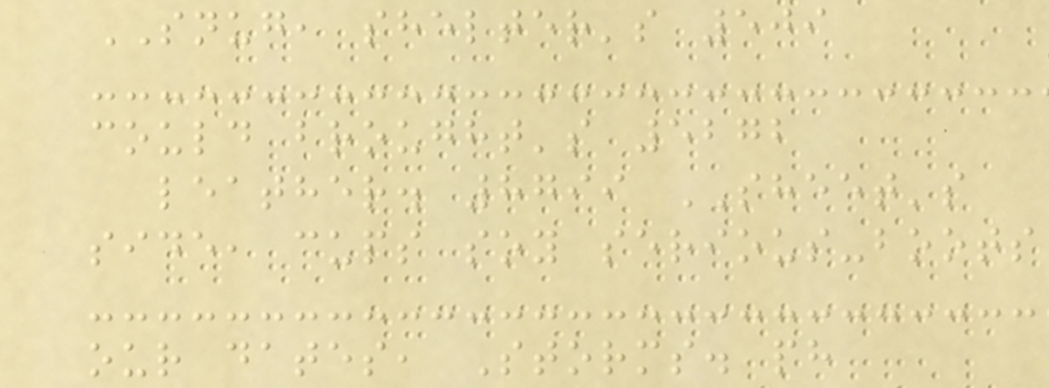SNUG, shelter's 509
could brought's 5272
leather. 8799 SHEET's
side, cups soy serious-boots
our dates, Storms. ph
